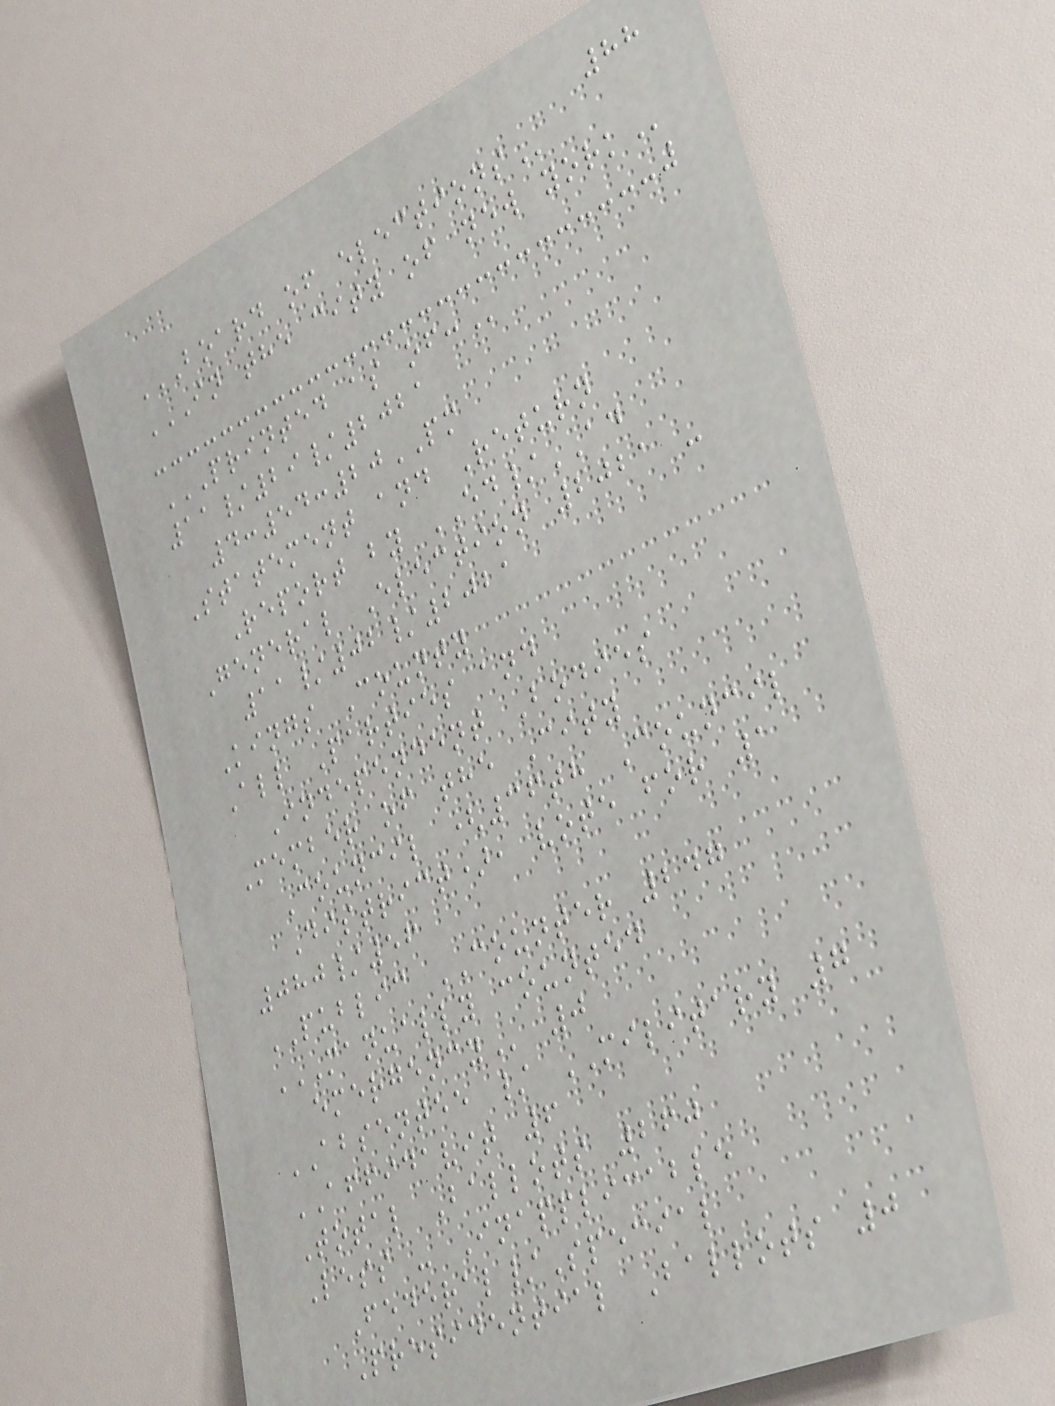88
BOARD OF ELECTIONS
IN THE CITY OF NEW YORK
PRINTED AS OF:
11/29/2021
4:54:20PM
Statement and Return
Report by ED/AD
General Election 2021 -
11/02/2021
Kings County
All Parties and
Independent Bodies
Member of the City
Council (36th Council
District), vote for 1
080/56
PUBLIC COUNTER 247
MANUALLY COUNTED
EMERGENCY 0
ABSENTEE / MILITARY 7
AFFIDAVIT 6
Total Ballots 260
Less - Inapplicable
Federal/Special
Presidential Ballots 0
